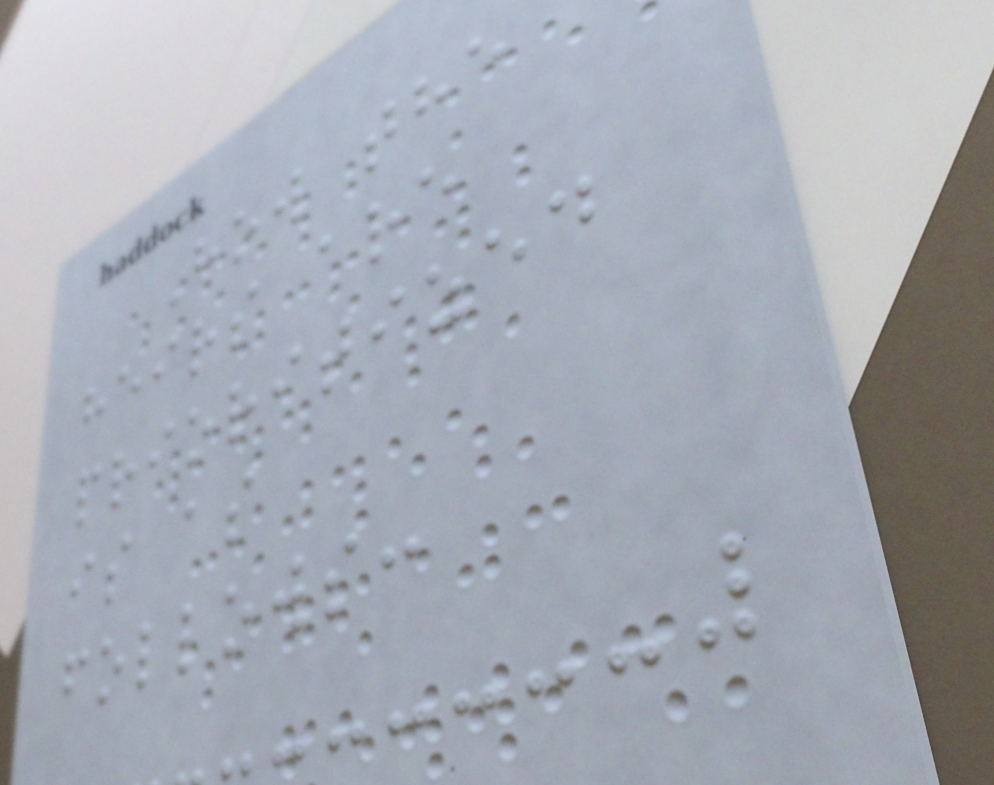How the
heirs are
prioritized
is as
follows:
